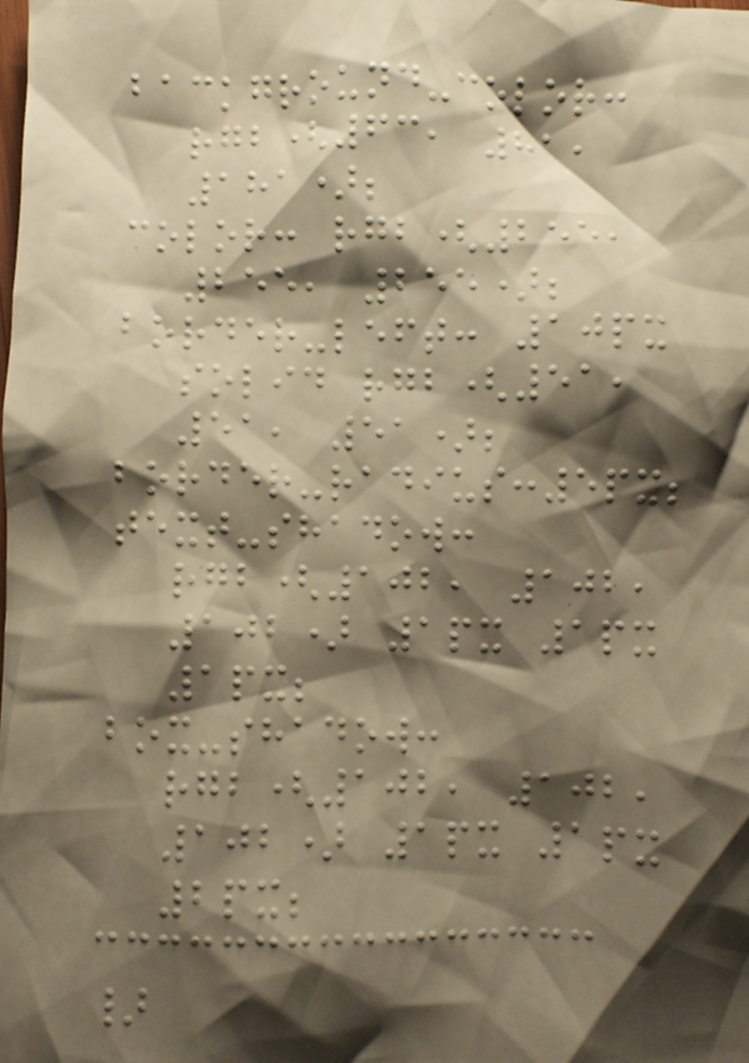background-color:
rgb(63, 81,
181);
color: rgb(255,
255, 255);
border-left: 10px
solid rgb(51,
51, 51);
border-radius:5px;
text-shadow:
rgb(102, 102,
102) 1px 1px
1px;
box-shadow:
rgb(102, 102,
102) 1px 1px
2px;
}
